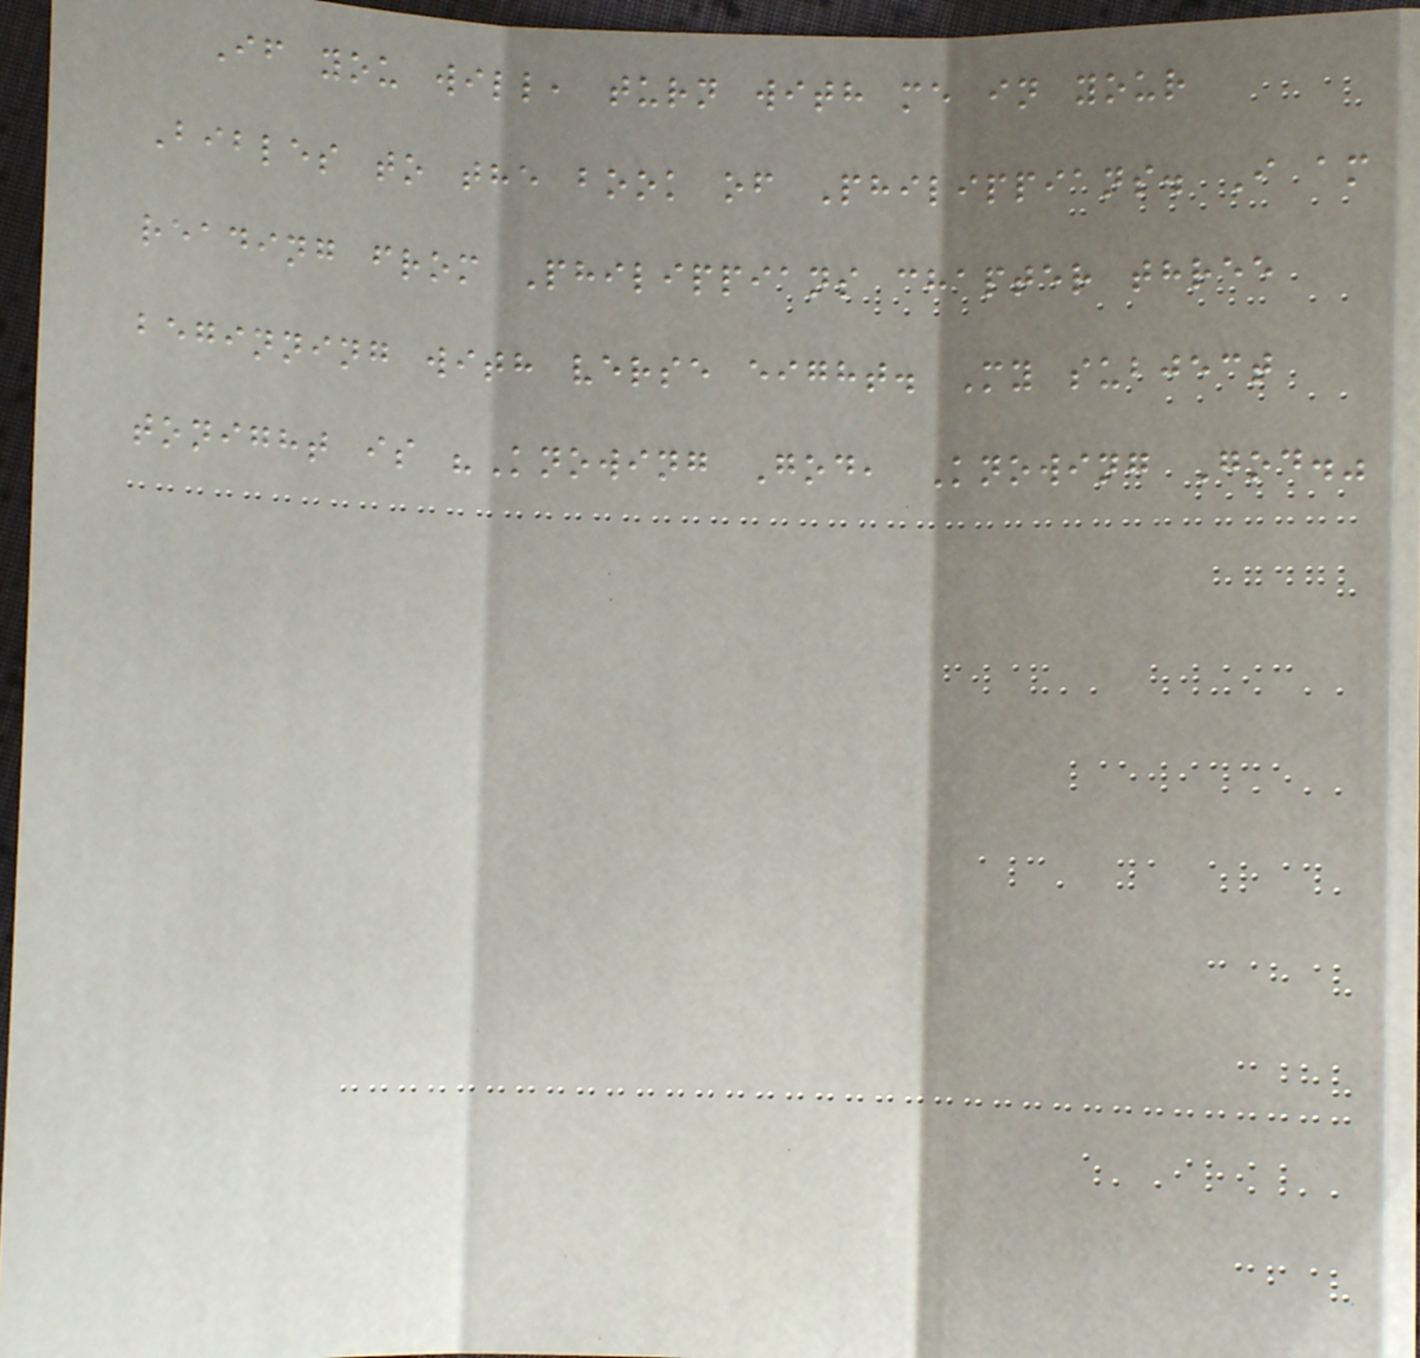If you will, turn with me in your
Bibles to the book of Philippians. I am
reading from Philippians chapter three
beginning with verse eight. My subject
tonight is "Knowing God, Knowing God."
